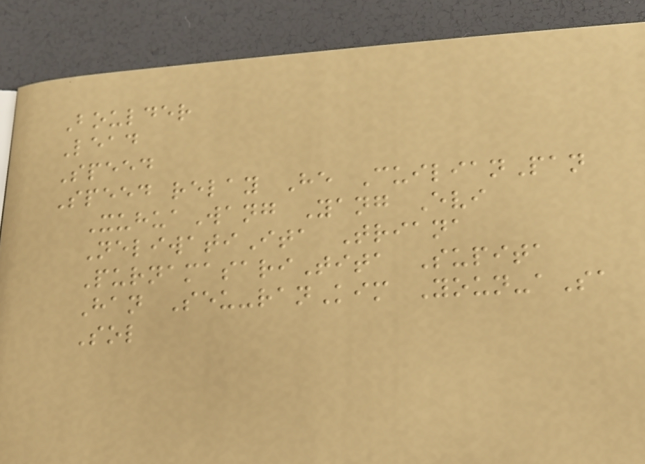Boulder
Lead
Speed
Speed relay He CuilianPan
XuhuaWang Yang Evi
NeliwatiIta Triana
PurnamasariTita Supita
Han Seu-ranKim Youn-aSa
Sol
